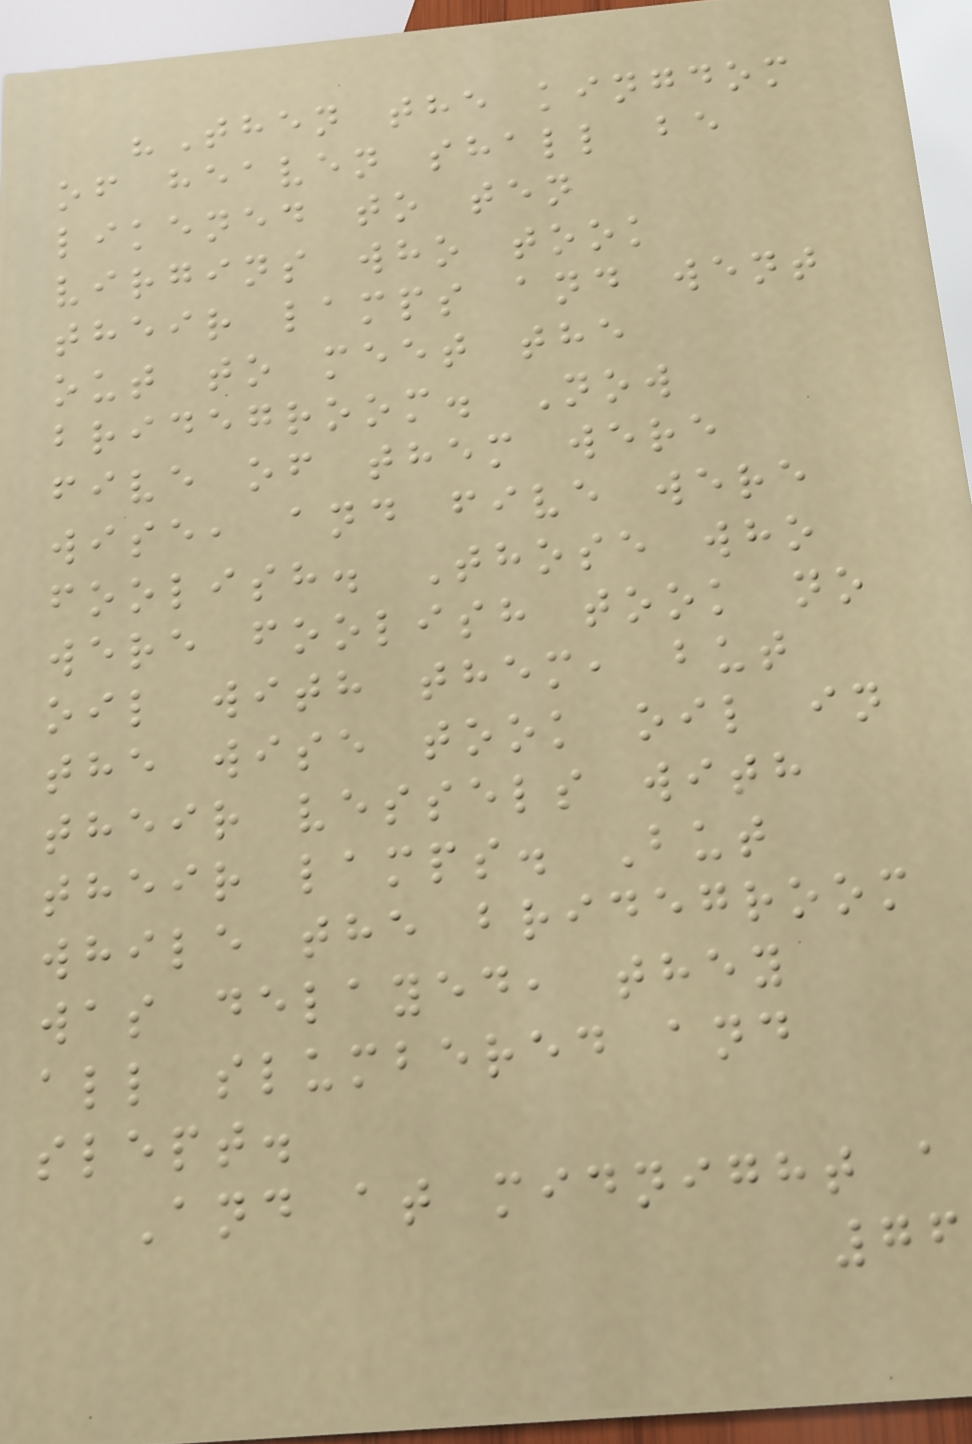"Then the kingdom
of heaven shall be
likened to ten
virgins who took
their lamps and went
out to meet the
bridegroom. Now
five of them were
wise, and five were
foolish. Those who
were foolish took no
oil with them, but
the wise took oil in
their vessels with
their lamps. But
while the bridegroom
was delayed, they
all slumbered and
slept.
And at midnight a
76
